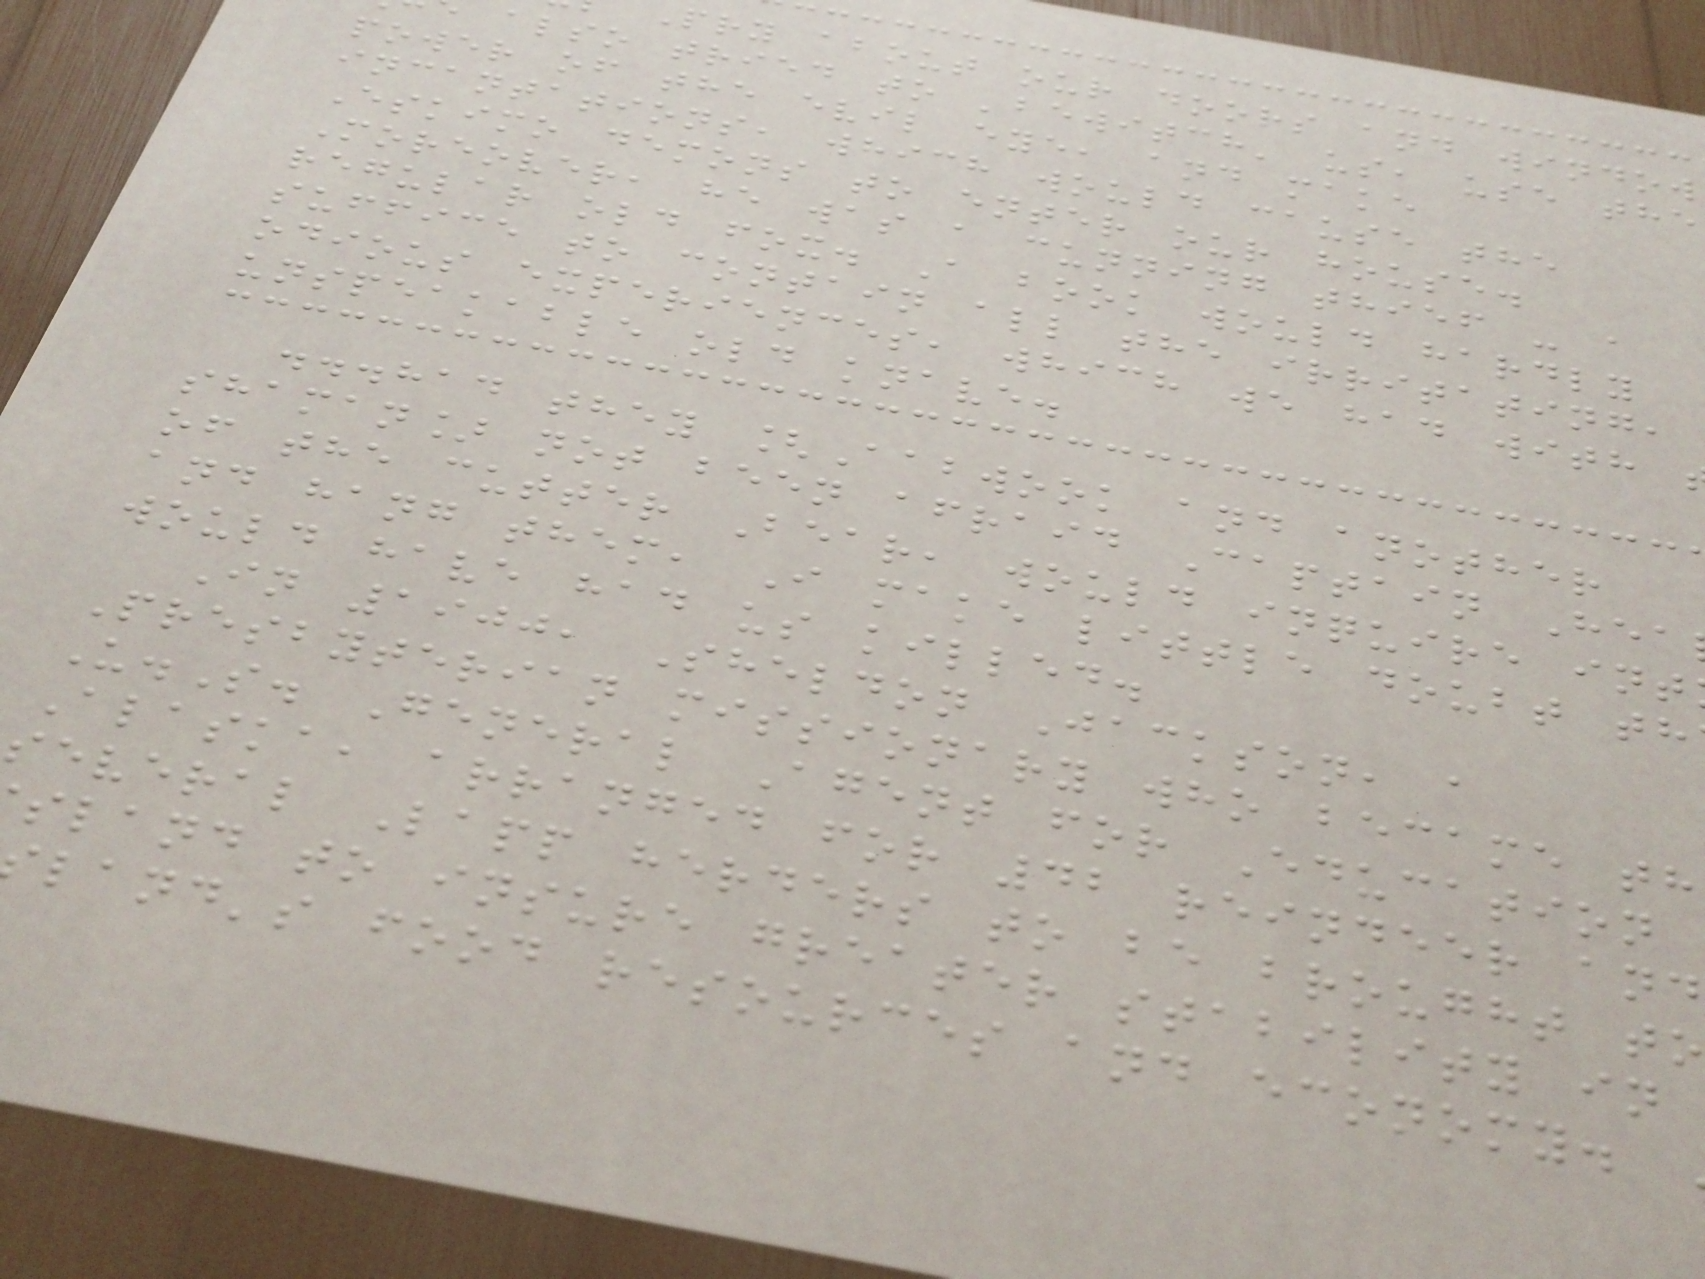Pry about our doors and window
also tried to 'bewitch' us, use the
power of the evil eye, and make
incantations, which would cause the
Eskimo demons to enter our house.
Moreover, he was a cunning thief - a
regular old fox. A book would hardly
suffice to contain all the irritating,
odious experiences, which we had with
unspeakable old knave.
...had they [Aabwook and another
shaman] not been afraid Captain Hea
of the cutter Bear, would inquire int
and hang them, I make little doubt th
would have had us killed.
In 1900, Sheldon Jackson, a
Presbyterian missionary who became th
U.S. General Agent for Education
Alaska, arranged for 42 reindeer and
several Lapp herders to be brought to
sland to insure greater stability in
land's food resources and economy.
